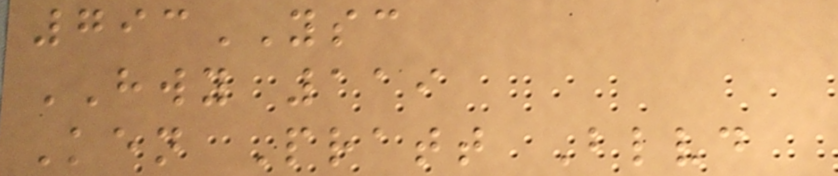793YSC
HWY 119
Ken Pratt Blvd
